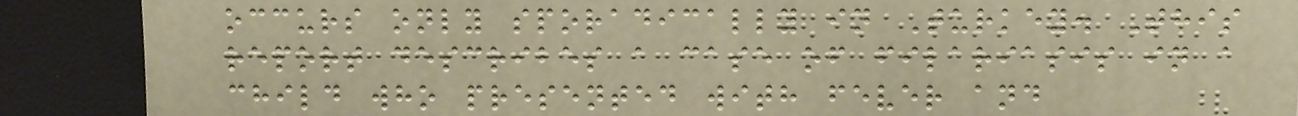occurs only sporadically in Turkey. This
report describes a case of filariasis in a
child who presented with fever and
